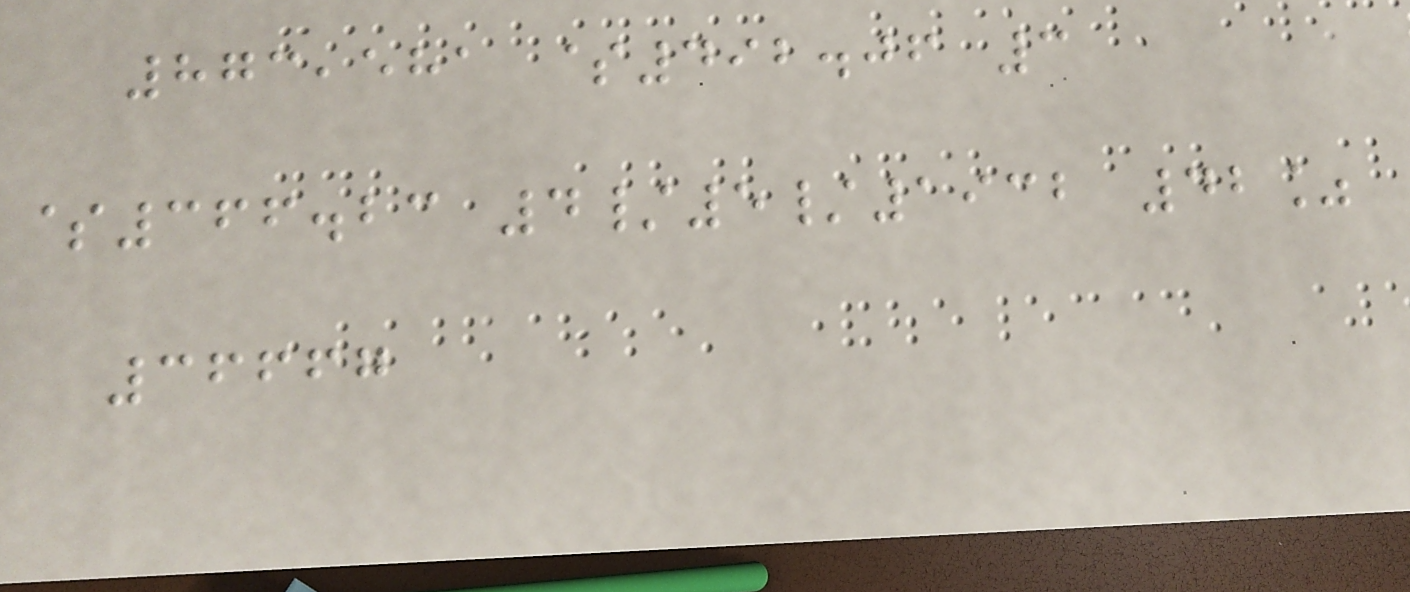873,581 $492.06 3
$366.23 4/5/1932 42%
36667
